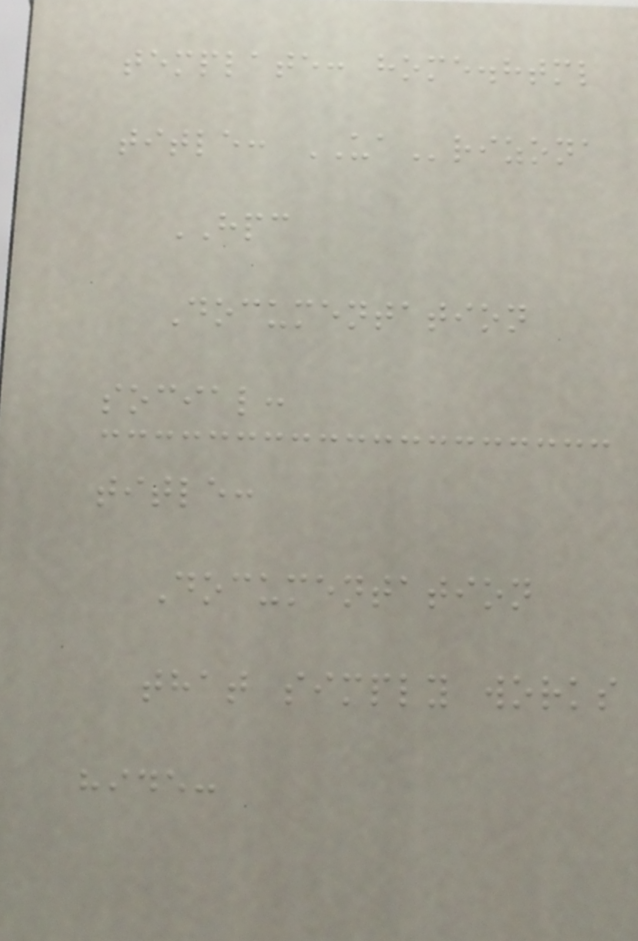template: home.html
title: UArizona
HPC
Documentation
social:
title:
Documentation
that simply works
hide:
